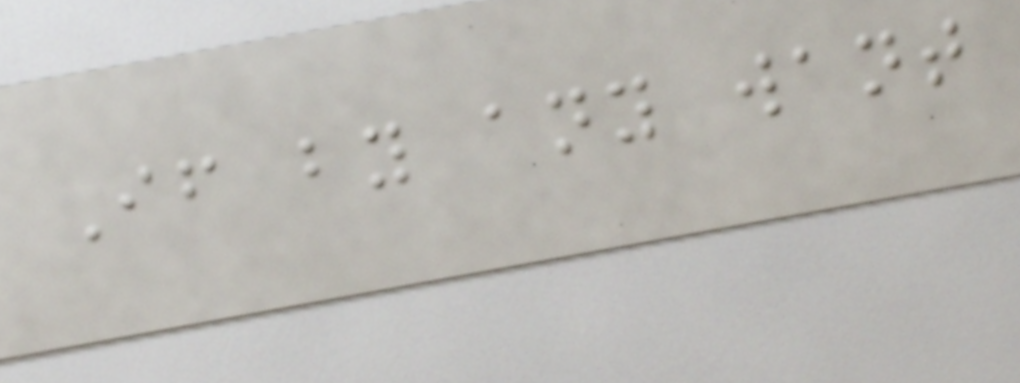If by any want
